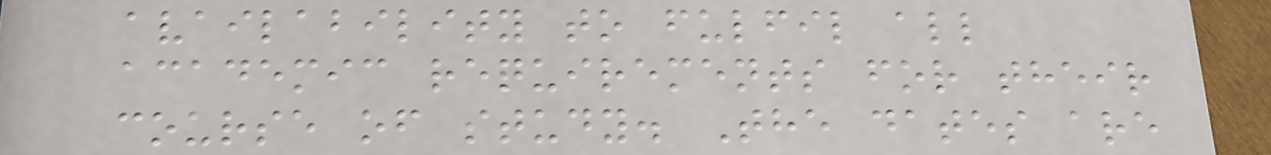availability to fulfil all
academic requirements for their
course of study. The dates are
